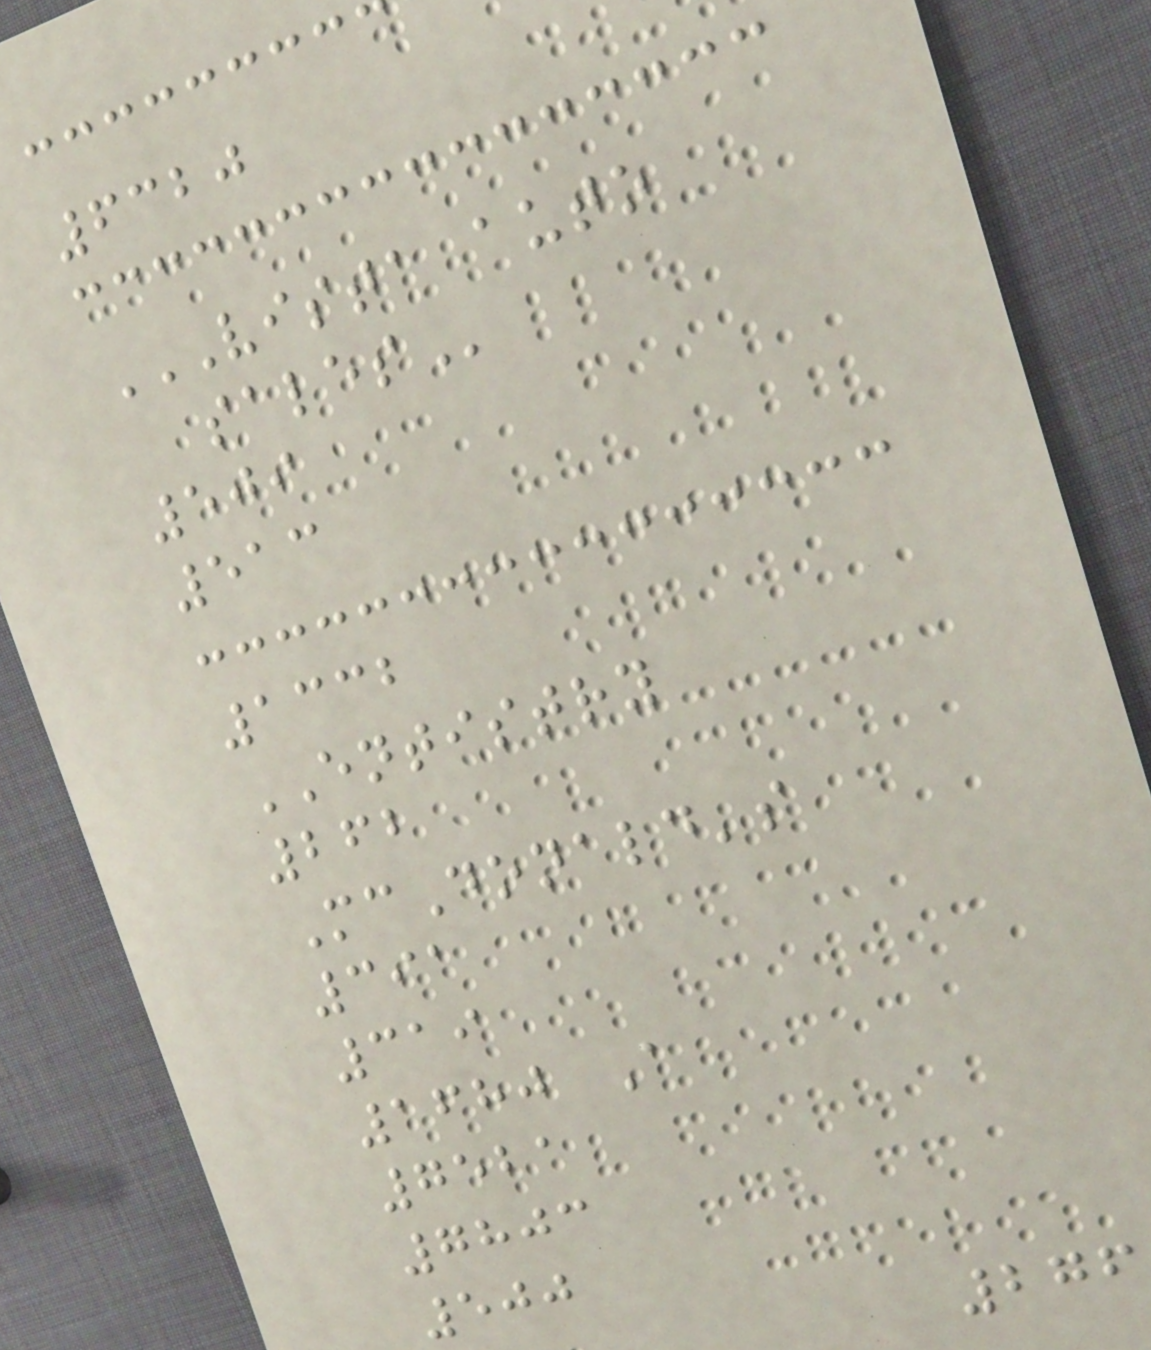6320
VISTA AUTO
SALES
509
513
1332
ENTISTRY
262
McDonald's
391
319
1680 A
7521
7803
500
276
